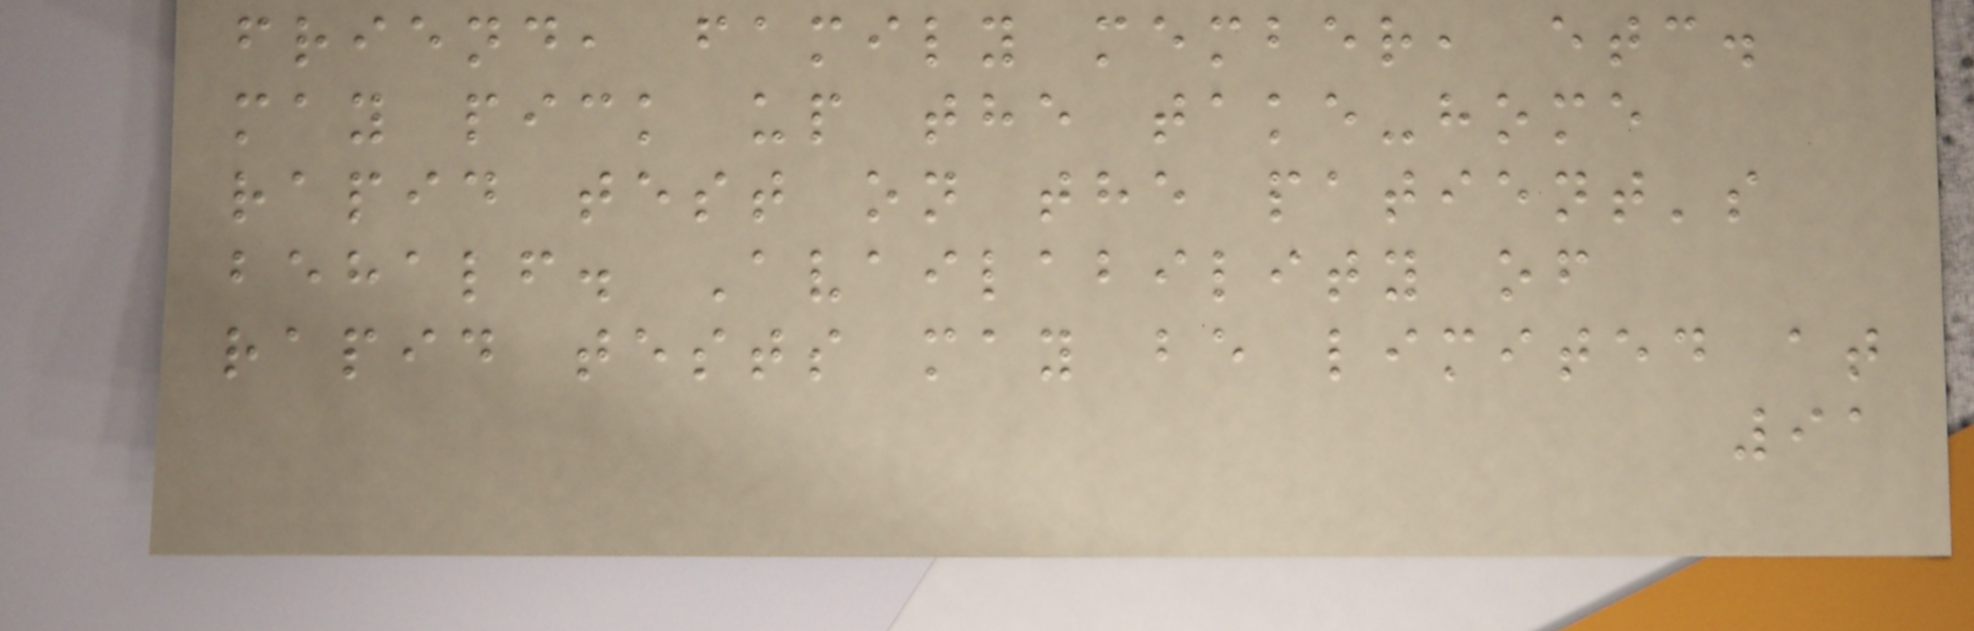friend, family member, etc.
may pick up the take-home
rapid test on the patient's
behalf. Availability of
rapid tests may be limited at
91
